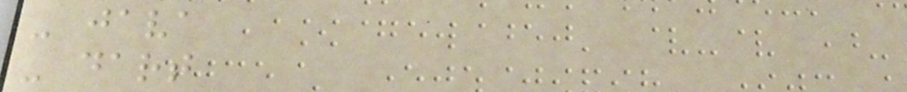- java
- dart
